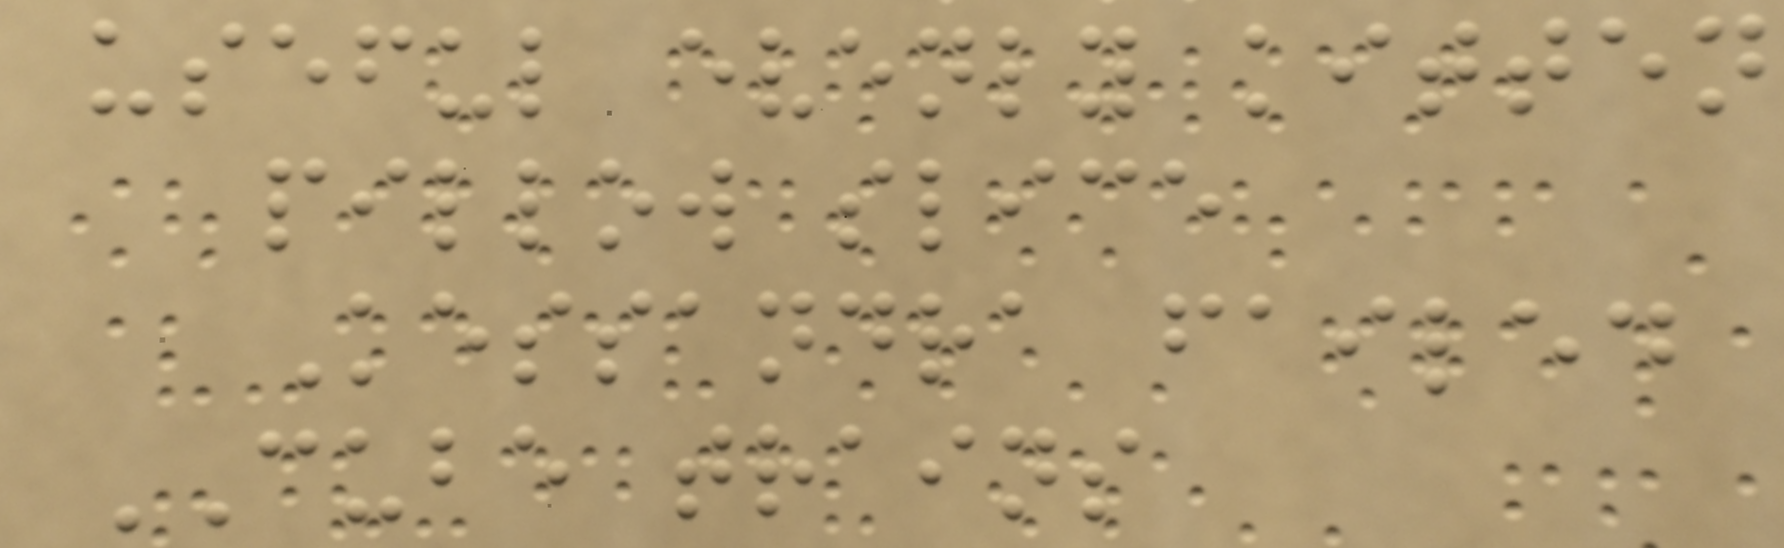useful evenly kitten
pillow slice
Kessandra failed
CUBE trains
